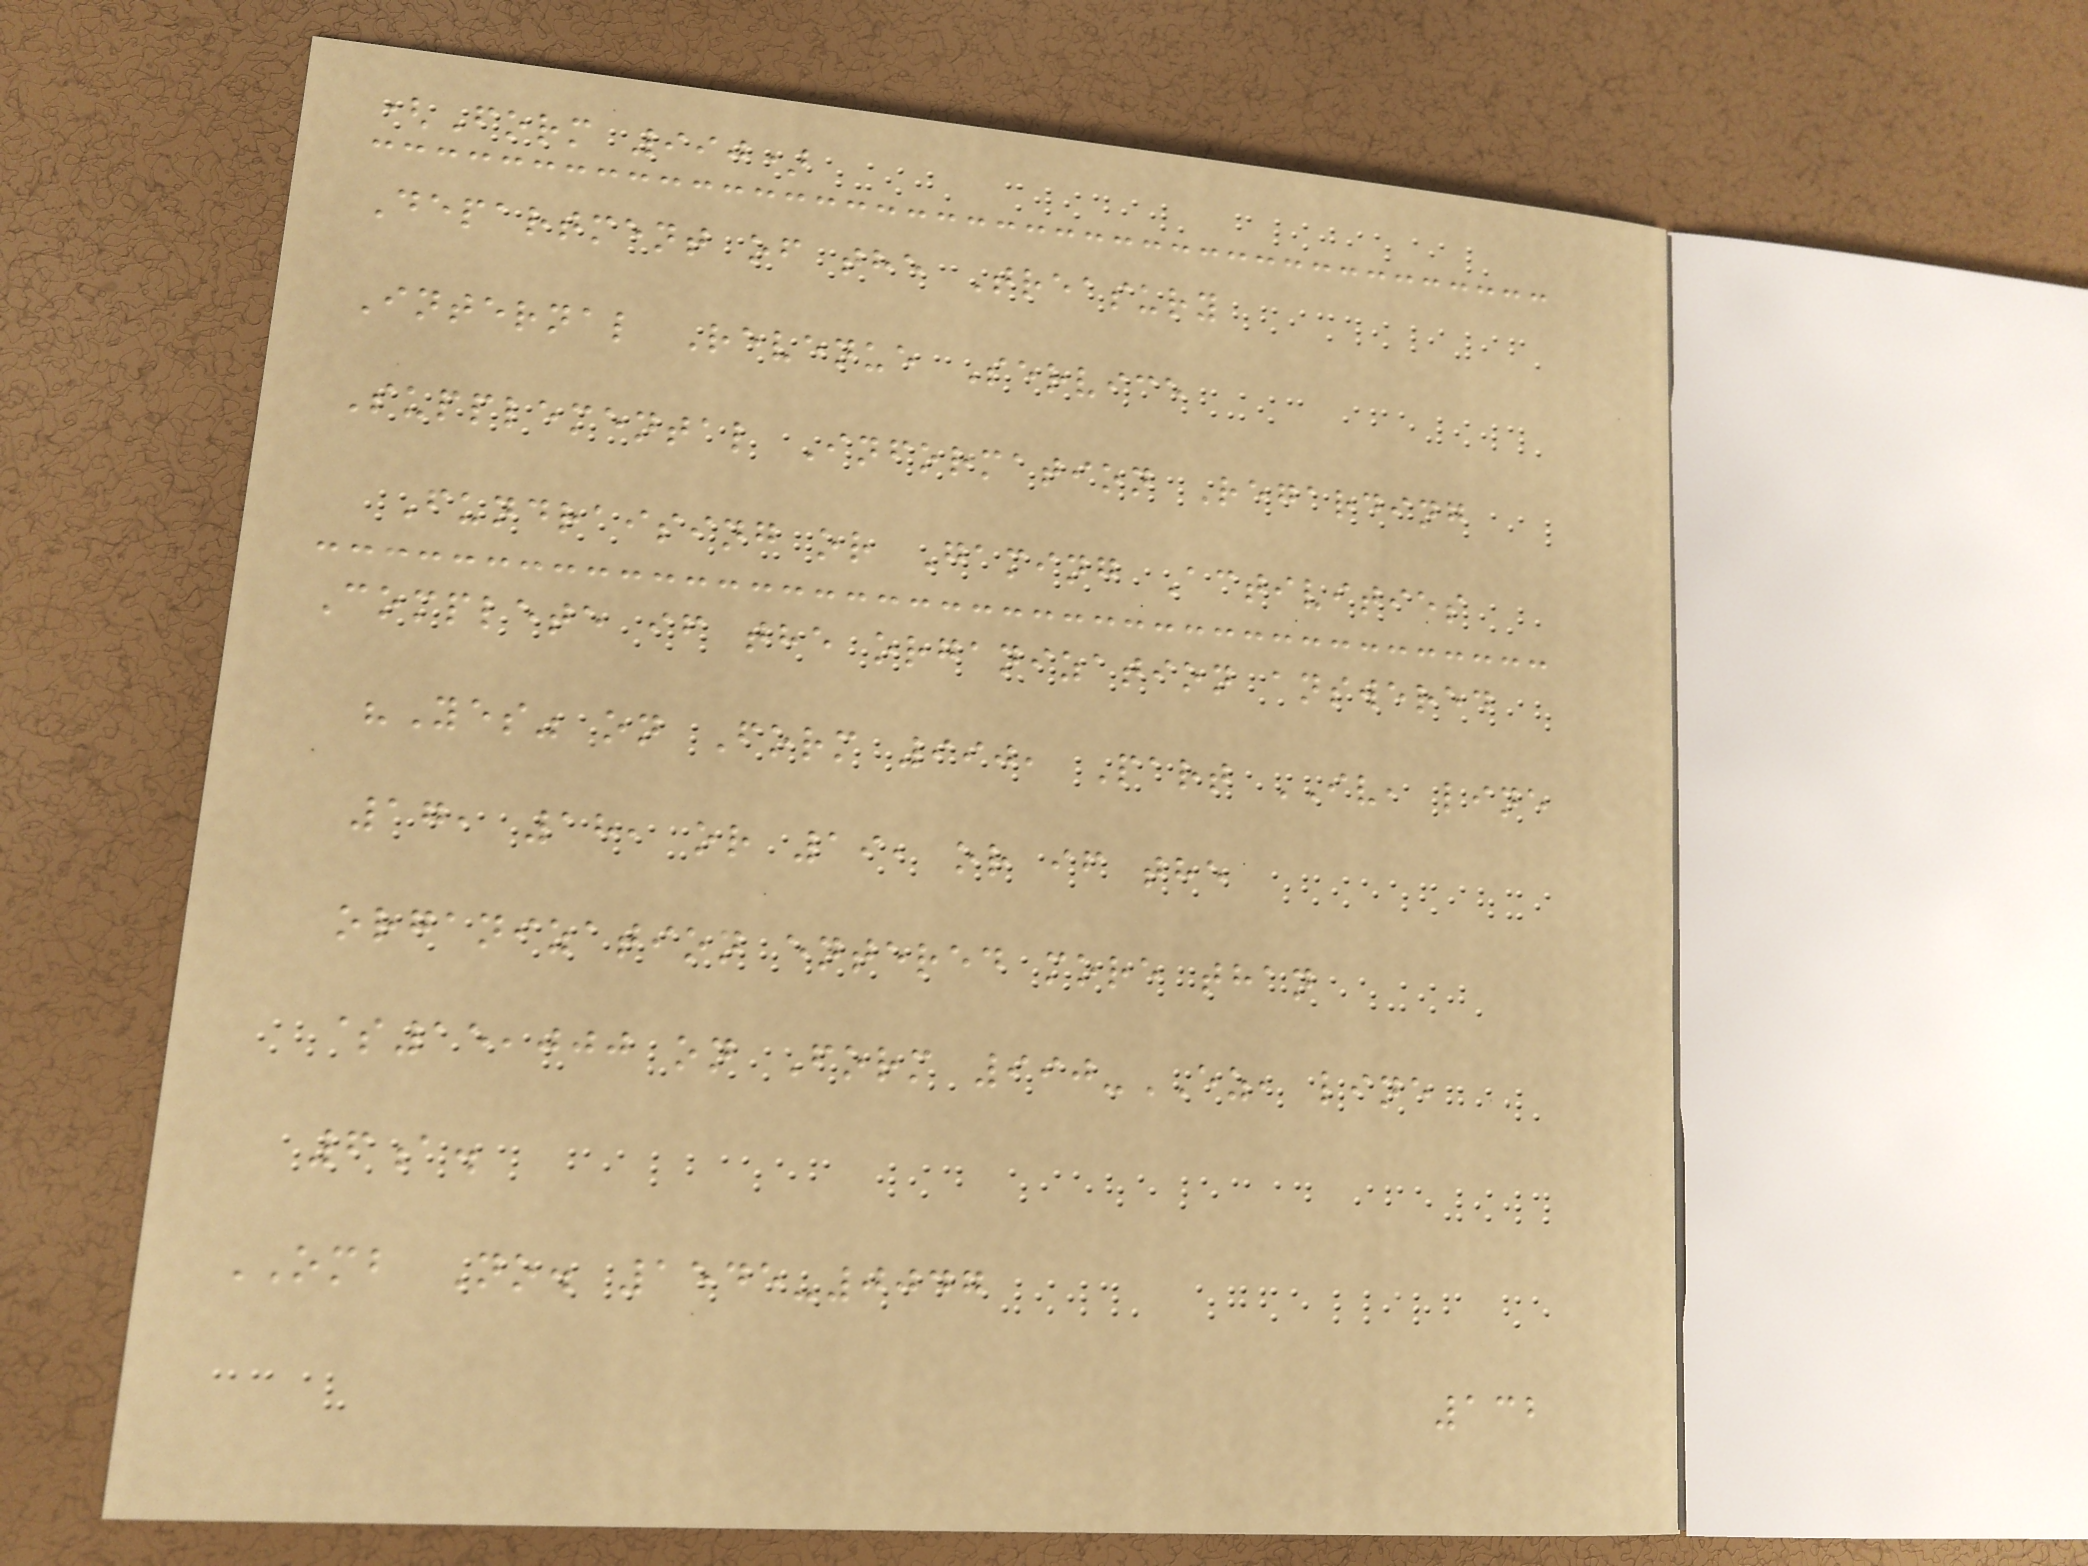(Form 990)
Department of the Treasury
Internal Revenue Service
Supplemental Information Regarding
Fundraising or Gaming Activities
Complete if the organization answered
"Yes" on Form 990, Part IV, line
17, 18, or 19, or if the
organization entered more than
$15,000 on Form 990-EZ, line
6a.
OMB No. 1545-0047
132
